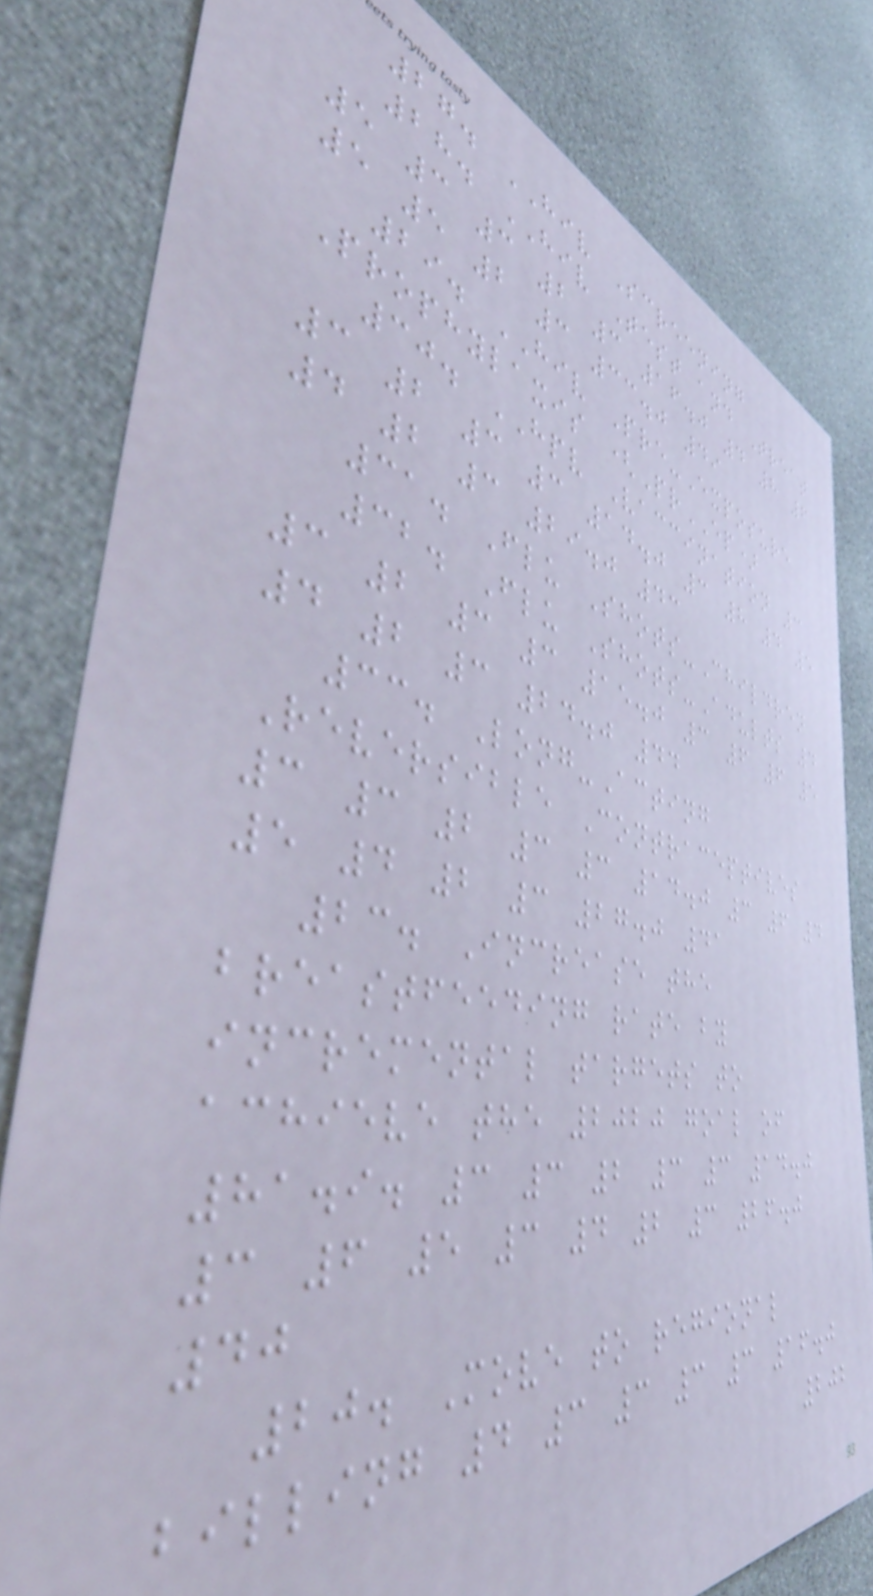27. HIV Screening
28. HIV Test and Treat
5 3 3 2 3 16.0 4 8 6
5 5 2 3 33.0 49
29. HIV Pre-Exposure
Prophylaxis (PrEP)
30. HPV Vaccination 3
3 2 3 3 14.0 3 8 4 5
4 2 3 29.0 43
31. Flu Shots-Children
32. Flu Shots-Adults 4
3 2 3 3 15.0 3 6 6 5
4 2 3 24.0 44
33. Long-Acting
Reversible Contraceptives
3 3 2 3 3 14.0 3 6 4
5 4 2 3 27.0 41
23. Increase the
breastfeeding rate by
incremental targets to
achieve the 2020 goal of
81.9. 3 3 2 3 3 14.0
3 6 5 3 4 2 3 26.0
40
20. Move to regional
billing 4 3 3 3 3 16.0
202
